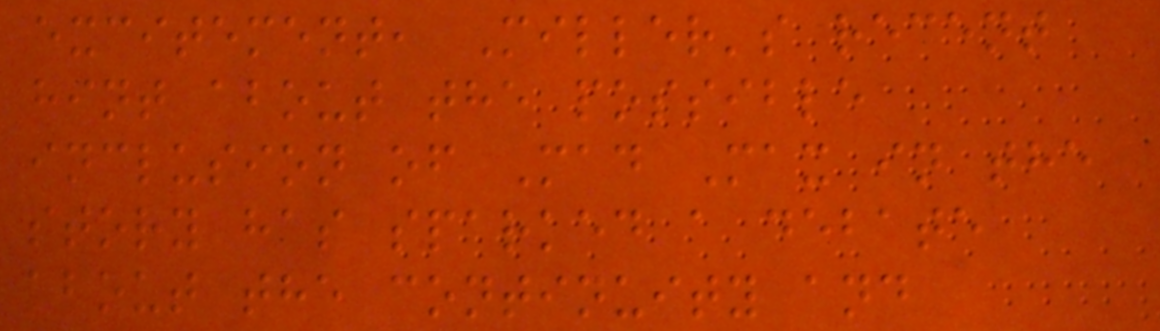excitement, Miller's recent
hint about the possible
inclusion of Mad Max in the
story has sparked a debate
about the continuity and
